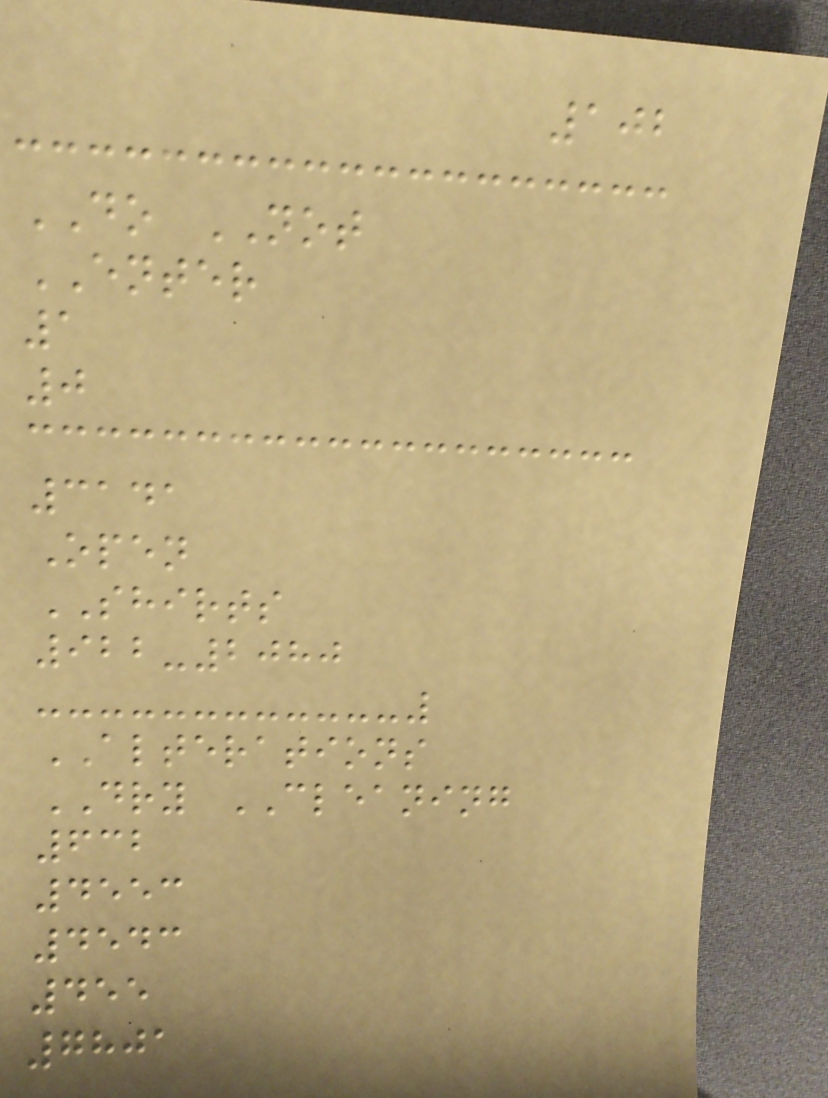102
DO NOT
ENTER
1
0
3141
Open
SHIRTS
922-2080
ALTERATIONS
DRY CLEANING
632
4553
4543
455
7801
